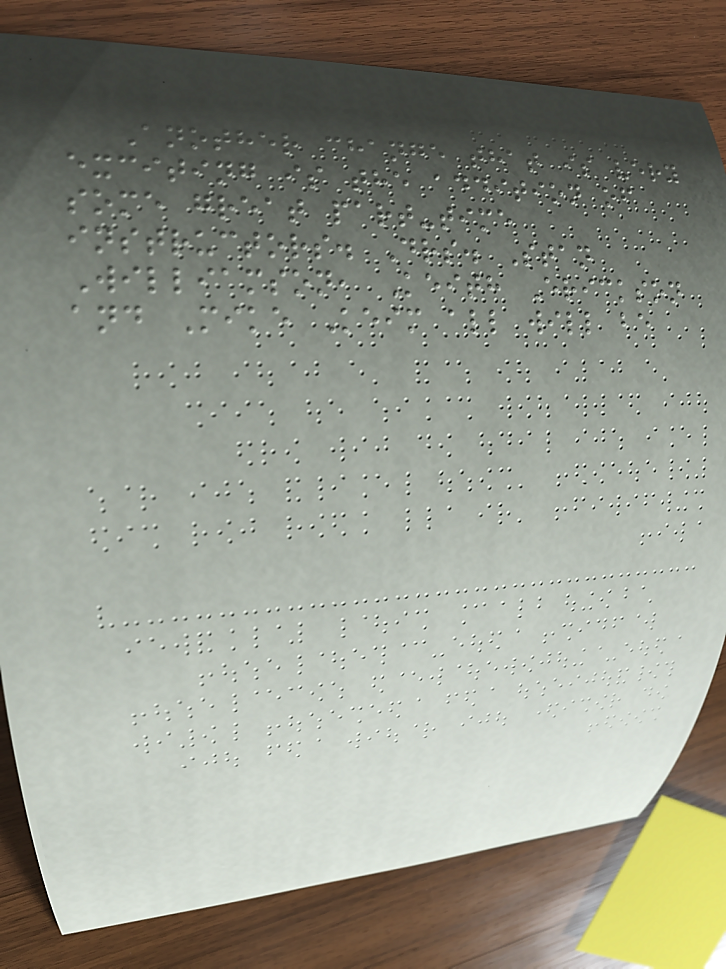Another change that is very
exciting is the addition of
some great part-time
instructors. Drs. Stan
Williamson, Keith Erickson
and Mike Keim all will be
